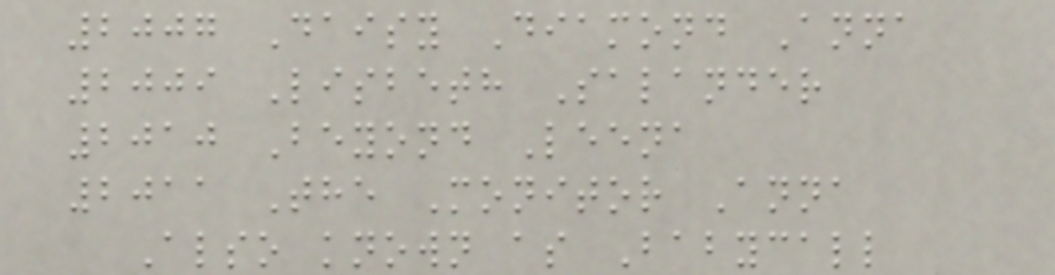2007 Daisy Diamond Anna
2009 Lisbeth Salander
2010 Beyond Leena
2011 The Monitor Anna
Also known as Babycall
